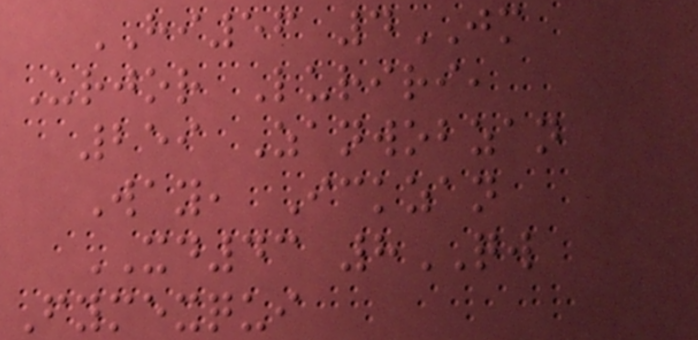HI56 4JM
Urjor Luriri,
259 Zanwobzan
Way, Ickzan
XD43 8QW
Fymexqui
